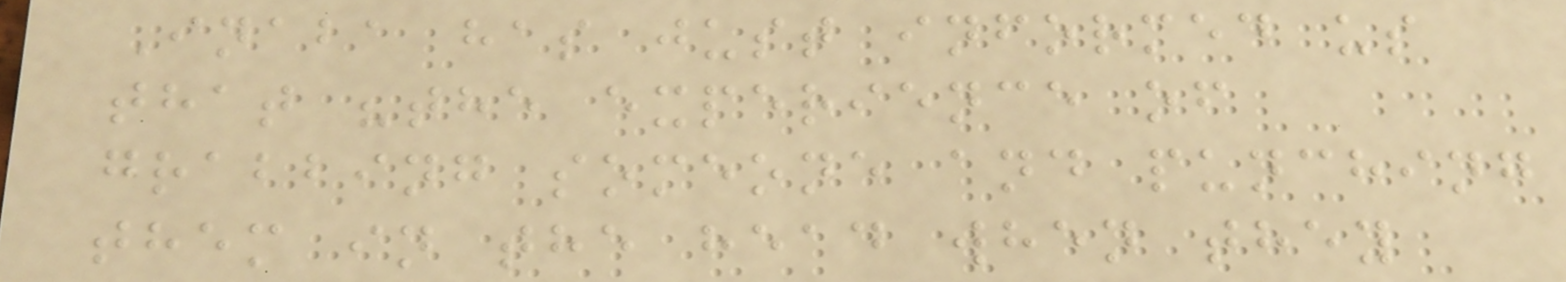Inaba has just informed us
that "the experience of
grabbing someone and punching
them in the head when they
